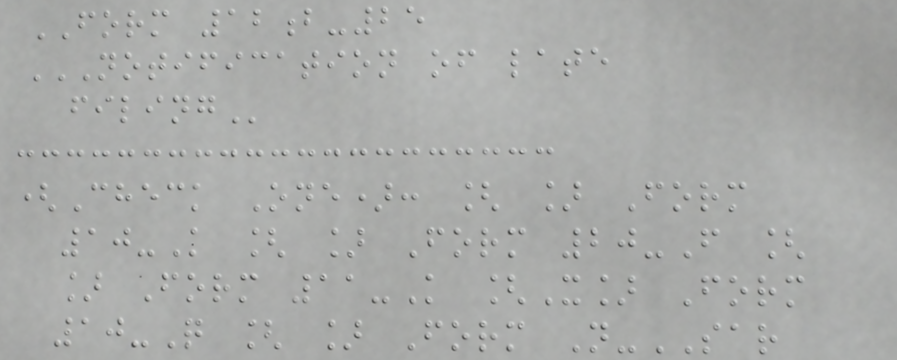FORM 12b-25
NOTIFICATION OF LATE
FILING
(Check One): [ ] Form
10-K [ ] Form 20-F [
] Form 11-K [X] Form
10-Q [ ] Form N-SAR
